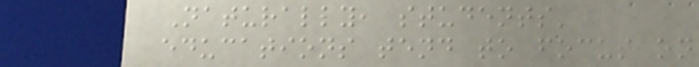Naturally, students'
educations tend to focus on
